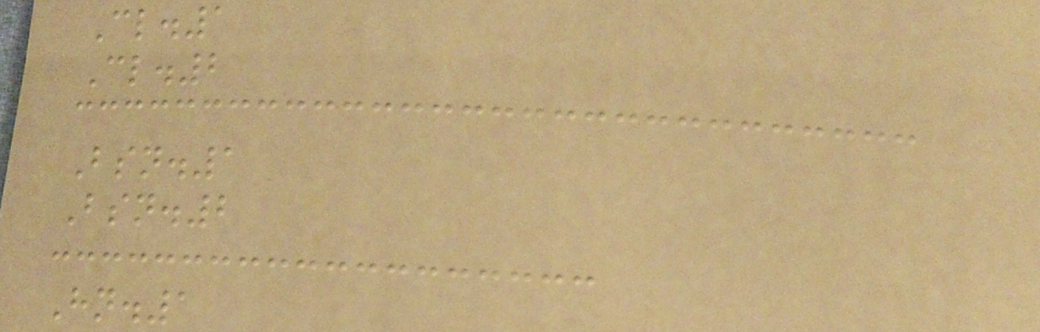Cl.1
Cl.2
Bsn.1
Bsn.2
Hn.1
